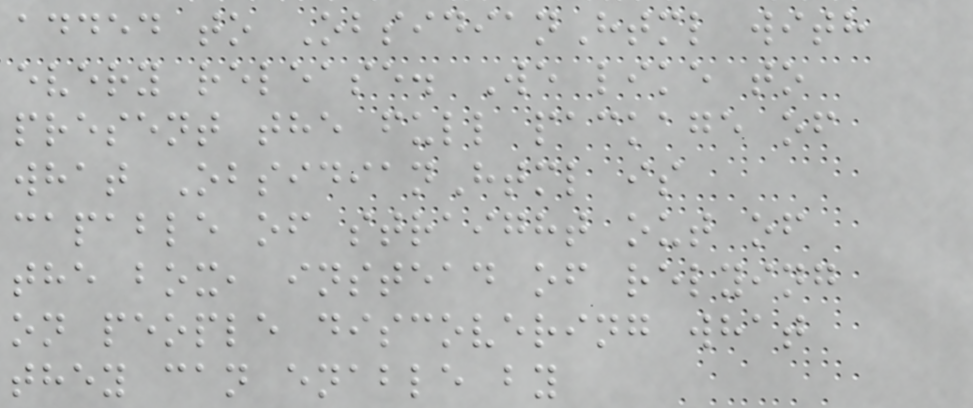added to ObsidianHtml with
every release. We like to
present the full package of
what ObsidianHtml is
capable of straight out of
the box, instead of relying
on people discovering what
they can enable by
